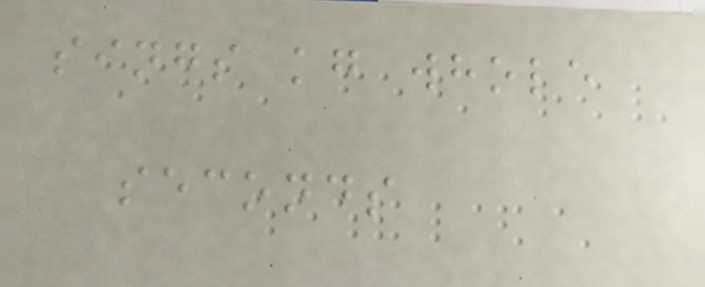sings kg whole
seconds
